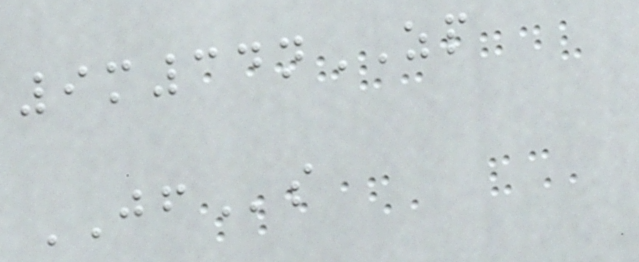9m34nZP
JFs
